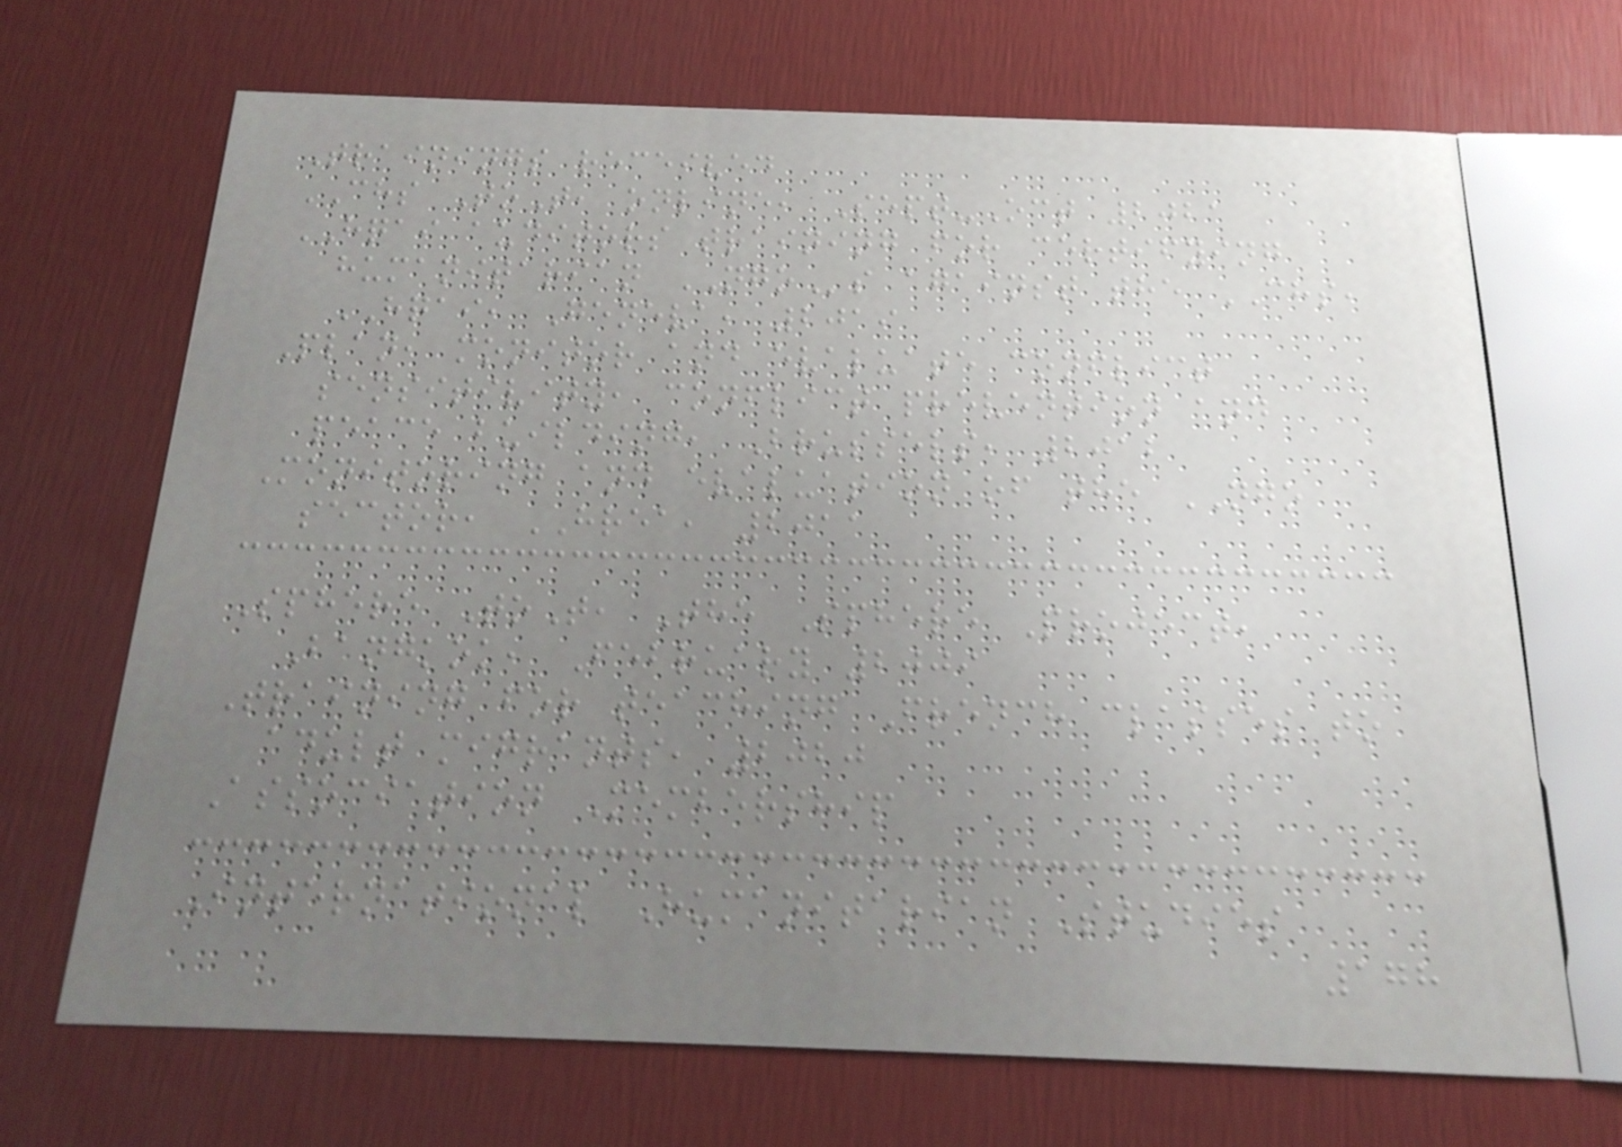Trainings received
CHS ToT, online, Sept-Oct 2021
HQAI auditors training for certifying
humanitarian NGOs against the CHS,
HQAI, Geneva, 2019
Plan, monitor and evaluate conflict
sensitivity, conflict prevention and
peace building, Brussels, 2012
Monitoring and evaluation of the NGO
sector, HREA, 2011
Sphere ToT, The Sphere Project,
Bangkok, February 2009
Training for teaching French classes to
adult migrants, 2020
Association Membership
International Humanitarian Studies
178
